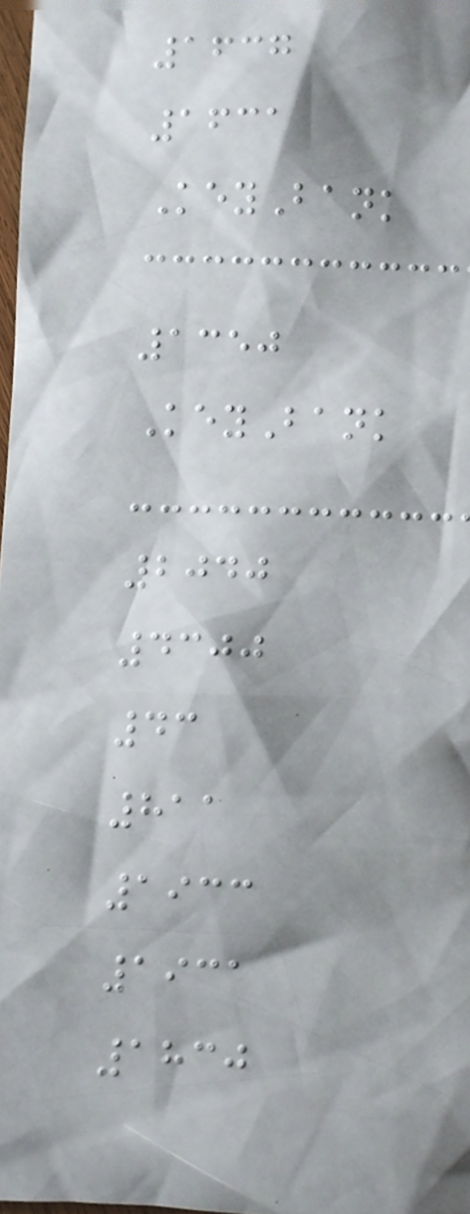1637
1631
KeyBank
1350
KeyBank
2040
4300
43
811
1933
1931
1830
